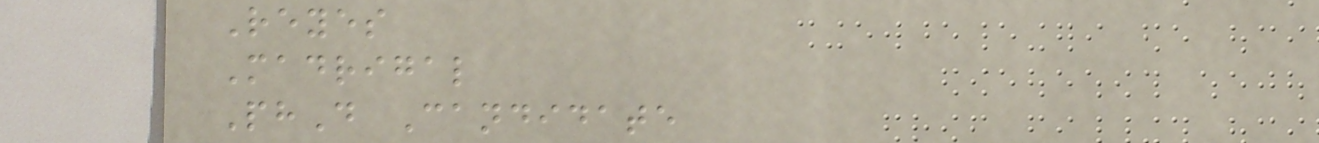Reyes
Madrigal
PhD Candidate
